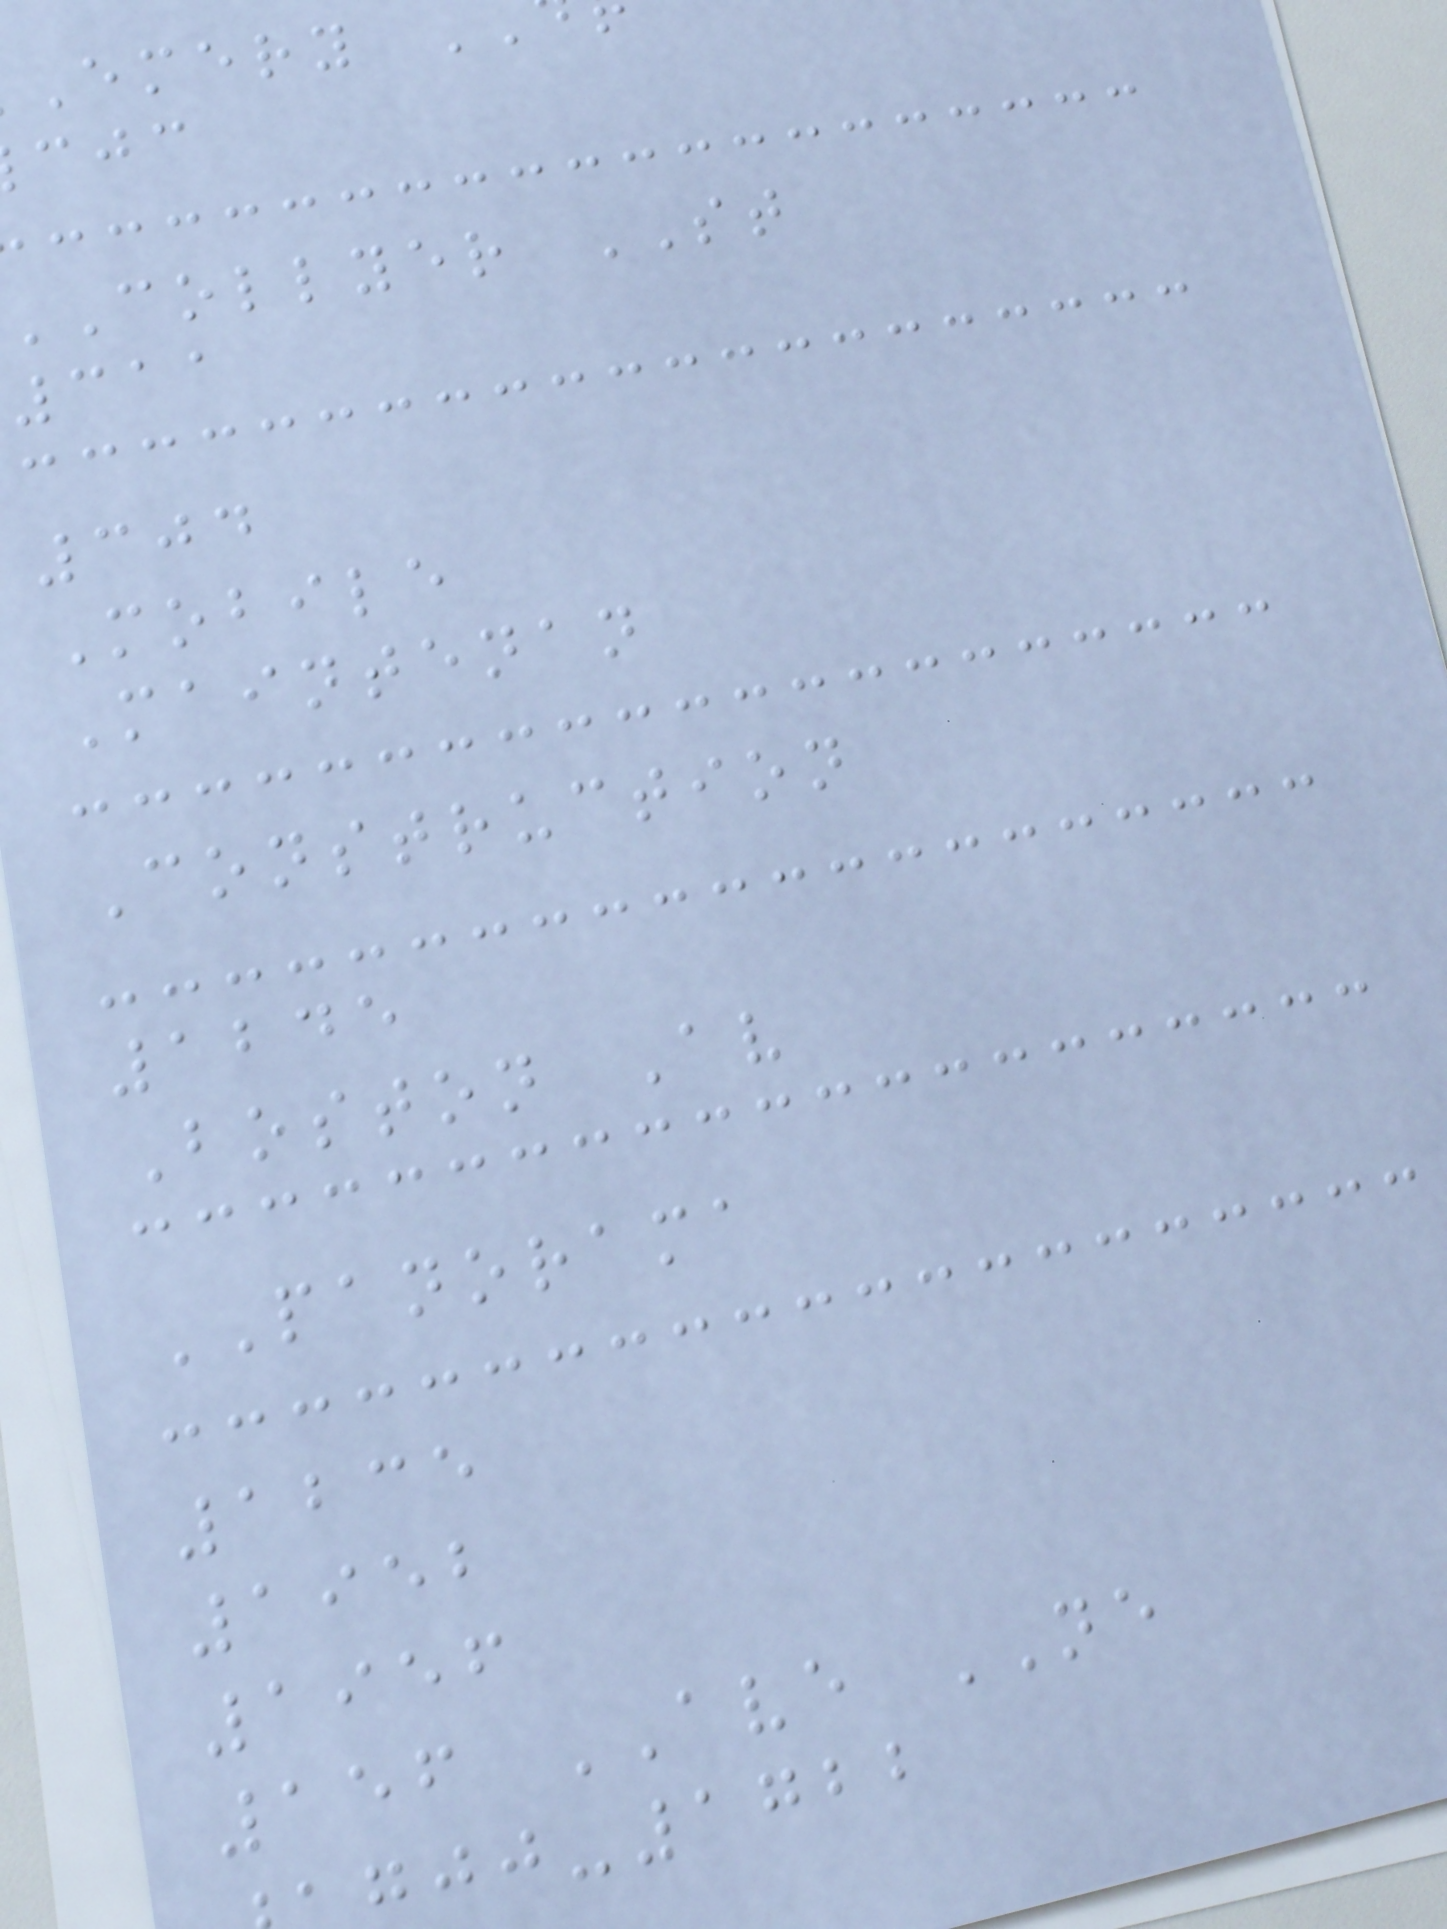emery
collyer ST
311
304
Mobile
Maintenan
Construction
1245
Boston Av
PANORAMA
1235
1952
1956
156 AVE NE
-1722
